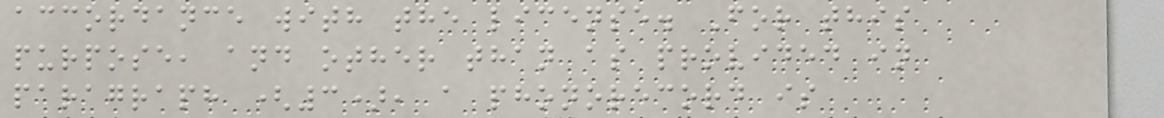accordance with the license. For this
purpose, and other than as provided in
paragraph (3), a phonorecord is
